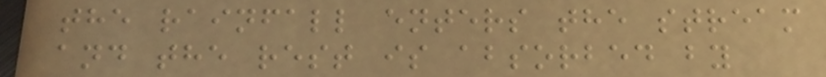the rainfall enters the stream
and the rest is absorbed by
